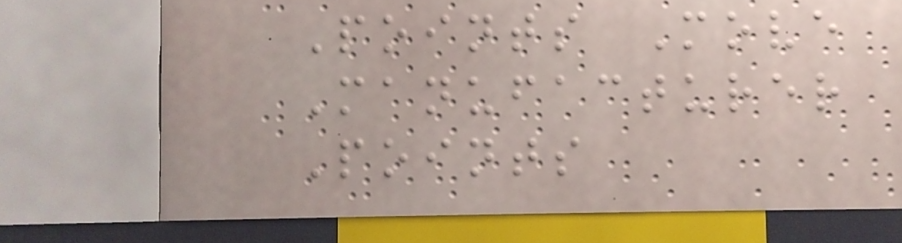Points Move
Manufacturer
Points
